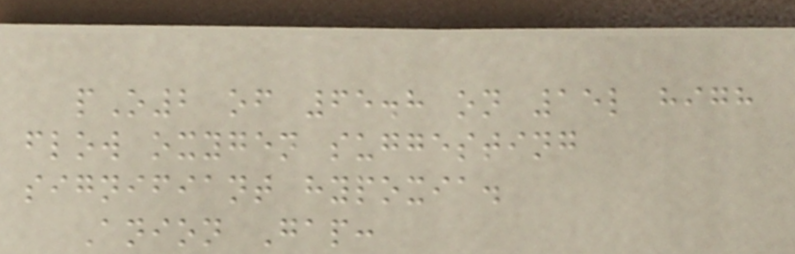pO2 of 65.8 on 15l high
flow oxygen suggesting
signifiant hypoxia.
Anion Gap:
